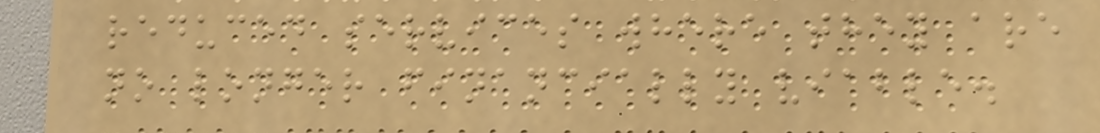reduced services where they are
no longer financially viable.
